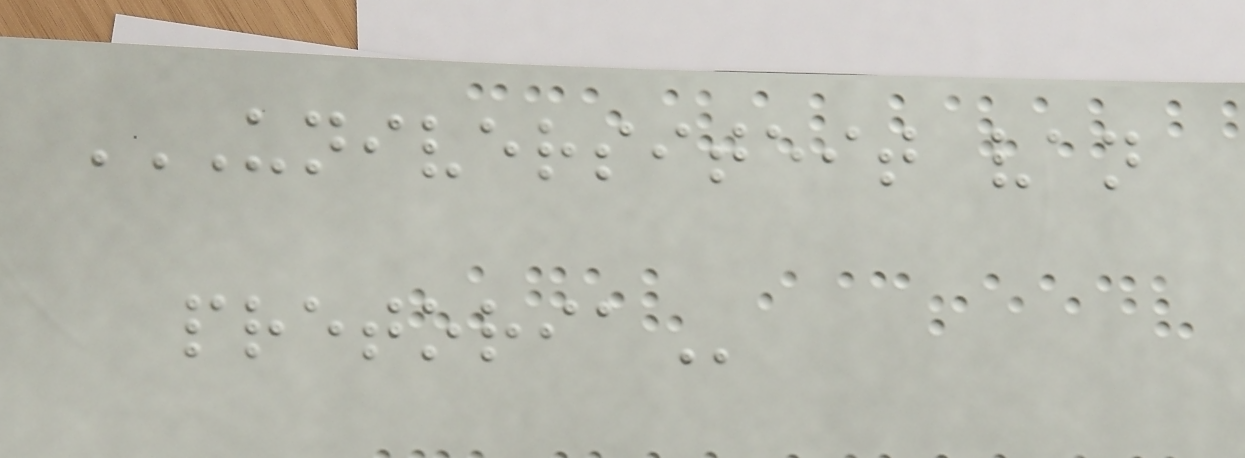UNIVERSITEIT VAN
PRETORIA
